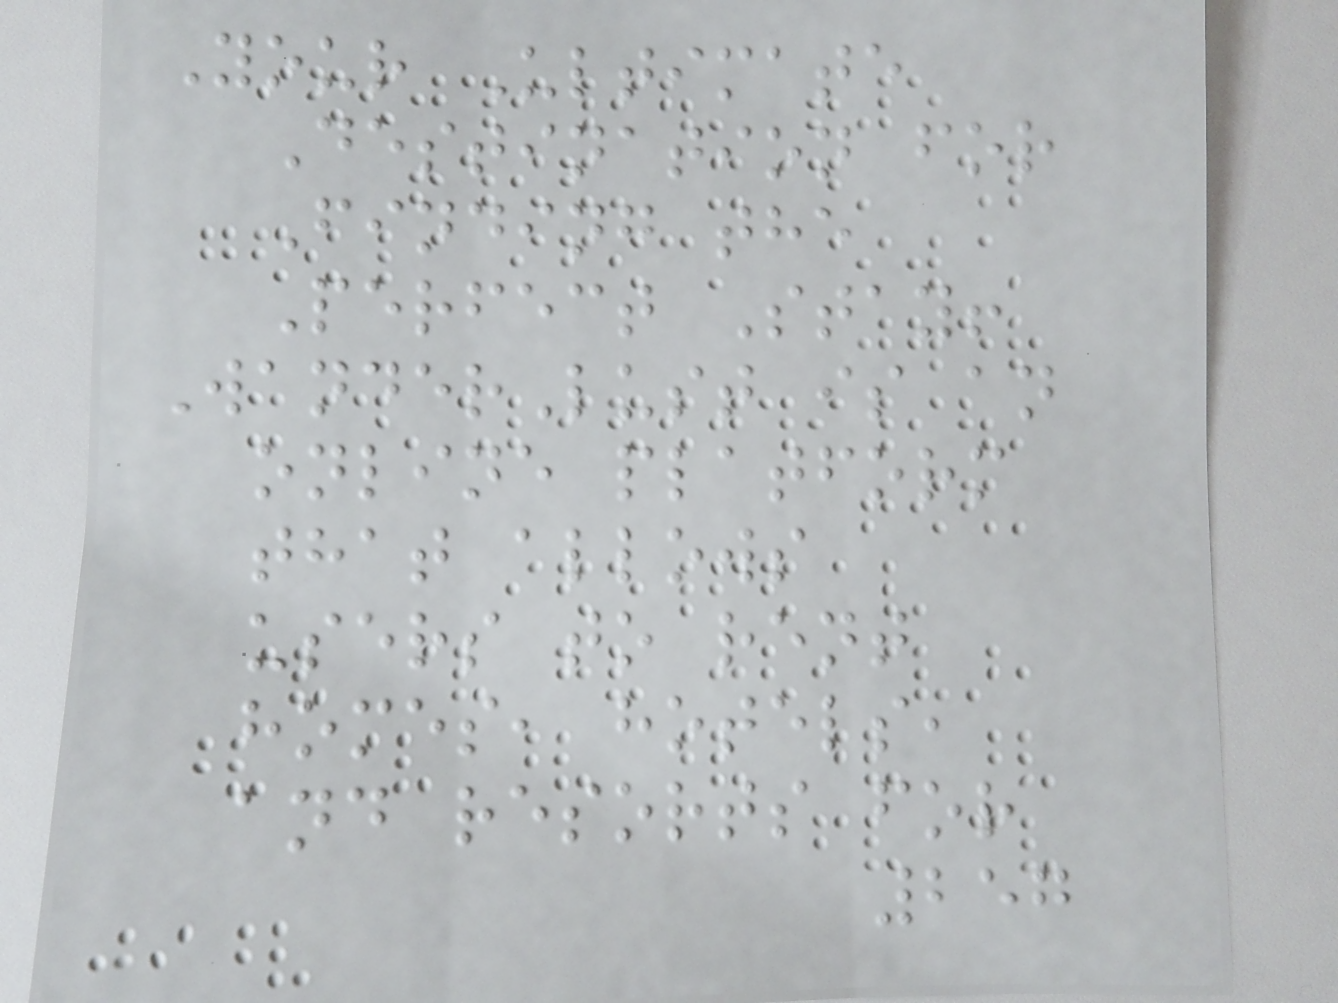Your Ultimate
Destination for
Finding the
Perfect Stay!
WanderLust is an
online platform
that allows
users to rent
homes, hotels,
and resorts for
257
